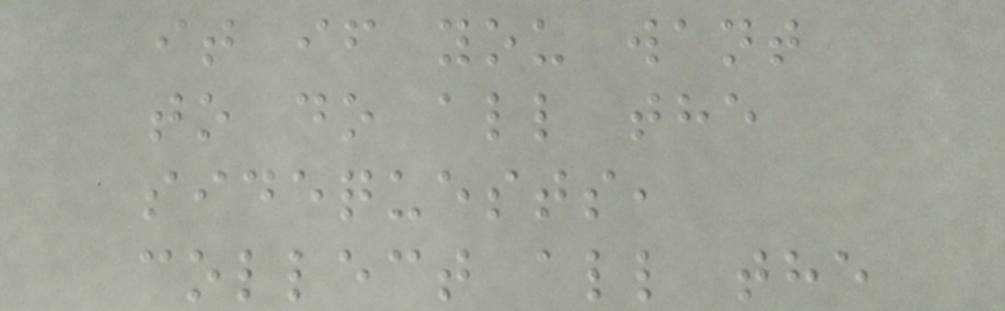it if you want
to do all the
sidequests,
collect all the
